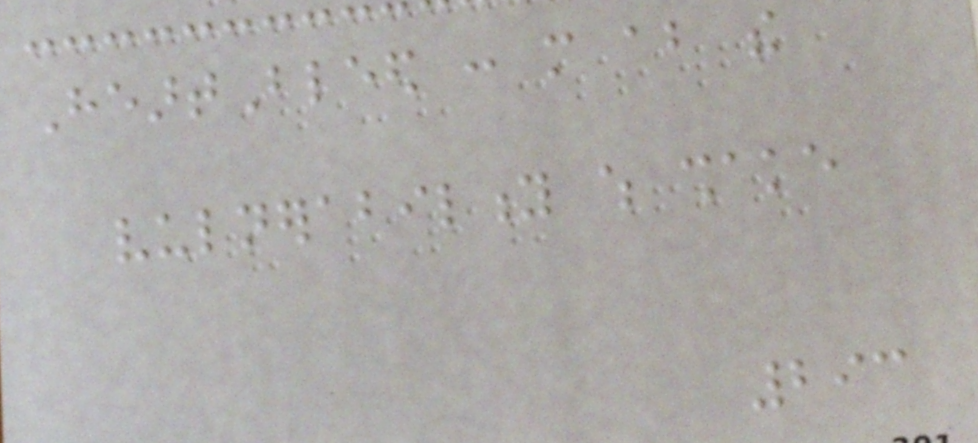HeartBleed : more about the
vulnerability which shake
293
